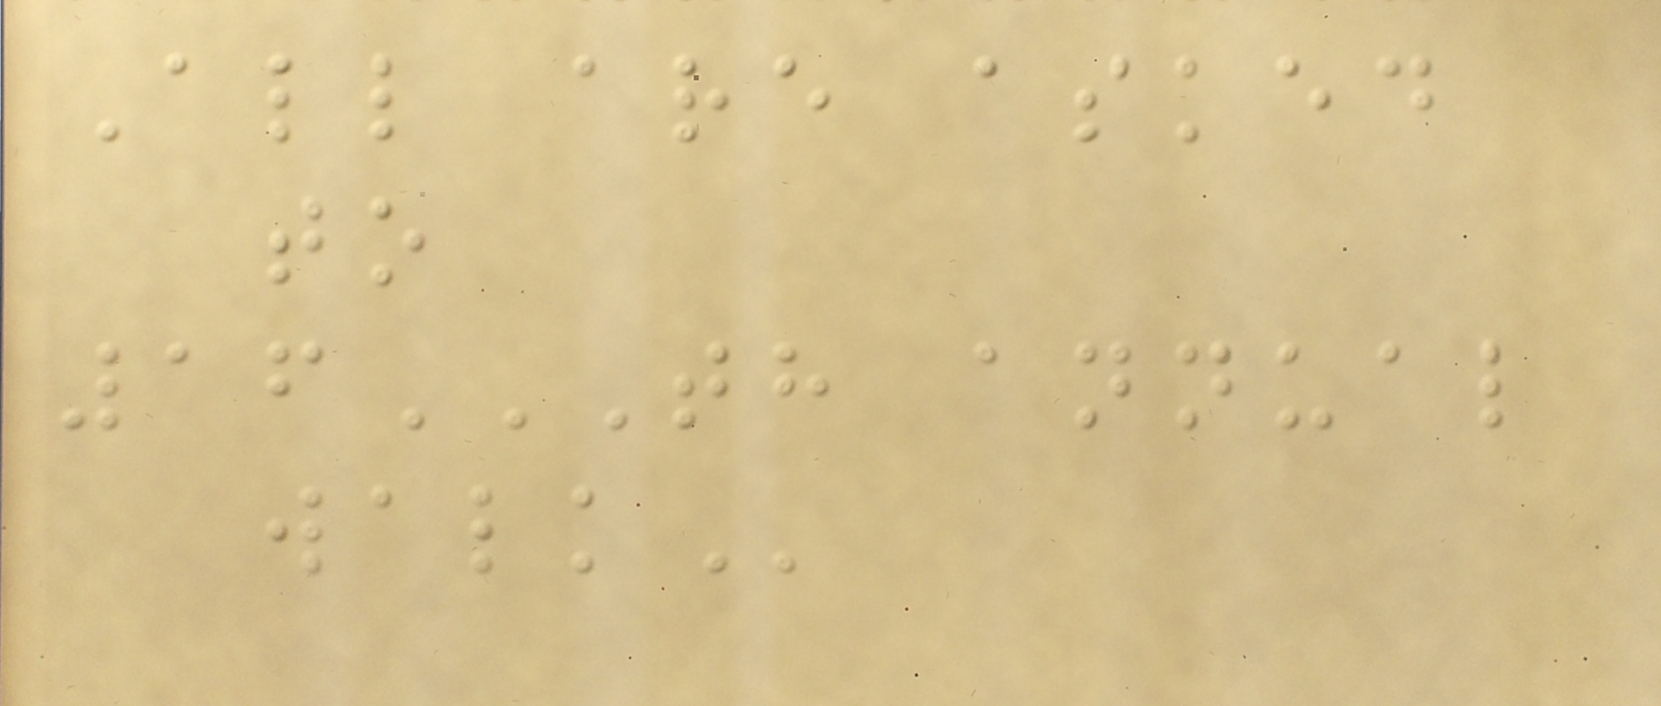All are asked
to
16TH ANNUAL
WALK
